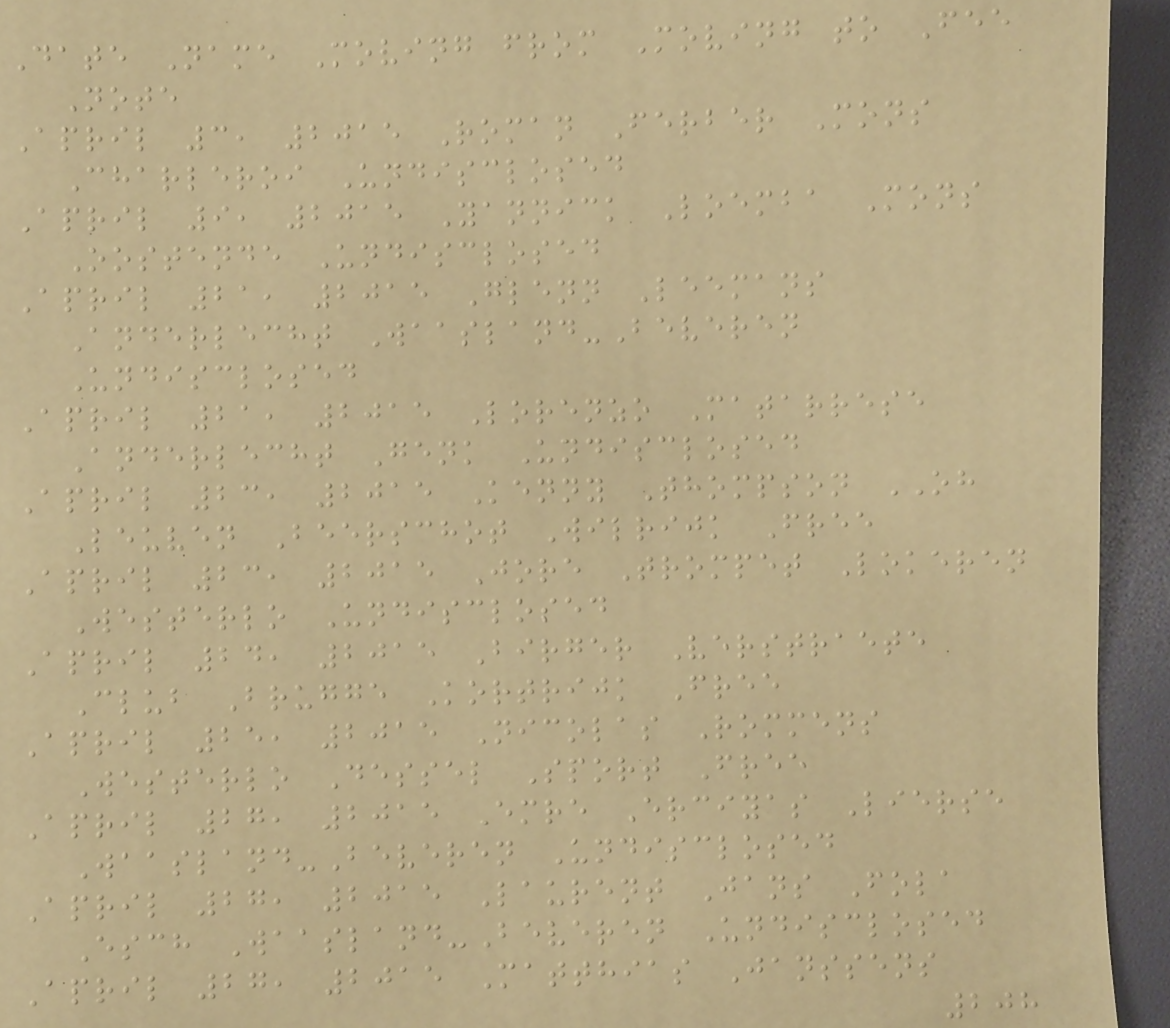Date Name Moving from Moving to Fee
Note
April 3, 2015 Roman Ferber Mons
Charleroi Undisclosed
April 9, 2015 Yannick Loemba Mons
Oostende Undisclosed
April 21, 2015 Glenn Leemans
Anderlecht Waasland-Beveren
Undisclosed
April 21, 2015 Lorenzo Matarrese
Anderlecht Genk Undisclosed
April 23, 2015 Kenny Thompson OH
Leuven Beerschot Wilrijk Free
April 23, 2015 Jore Trompet Lokeren
Westerlo Undisclosed
April 24, 2015 Birger Verstraete
Club Brugge Kortrijk Free
April 25, 2015 Nicolas Rommens
Westerlo Dessel Sport Free
April 27, 2015 Emre Erciyas Lierse
Waasland-Beveren Undisclosed
April 27, 2015 Laurent Jans Fola
Esch Waasland-Beveren Undisclosed
April 27, 2015 Matthias Janssens
208
